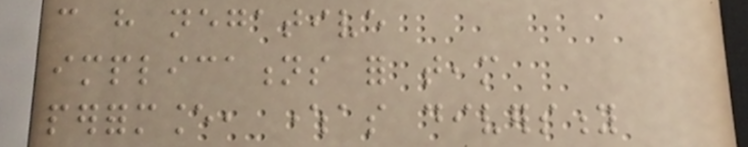can have negative
implications for team
performance, whereas diversity
